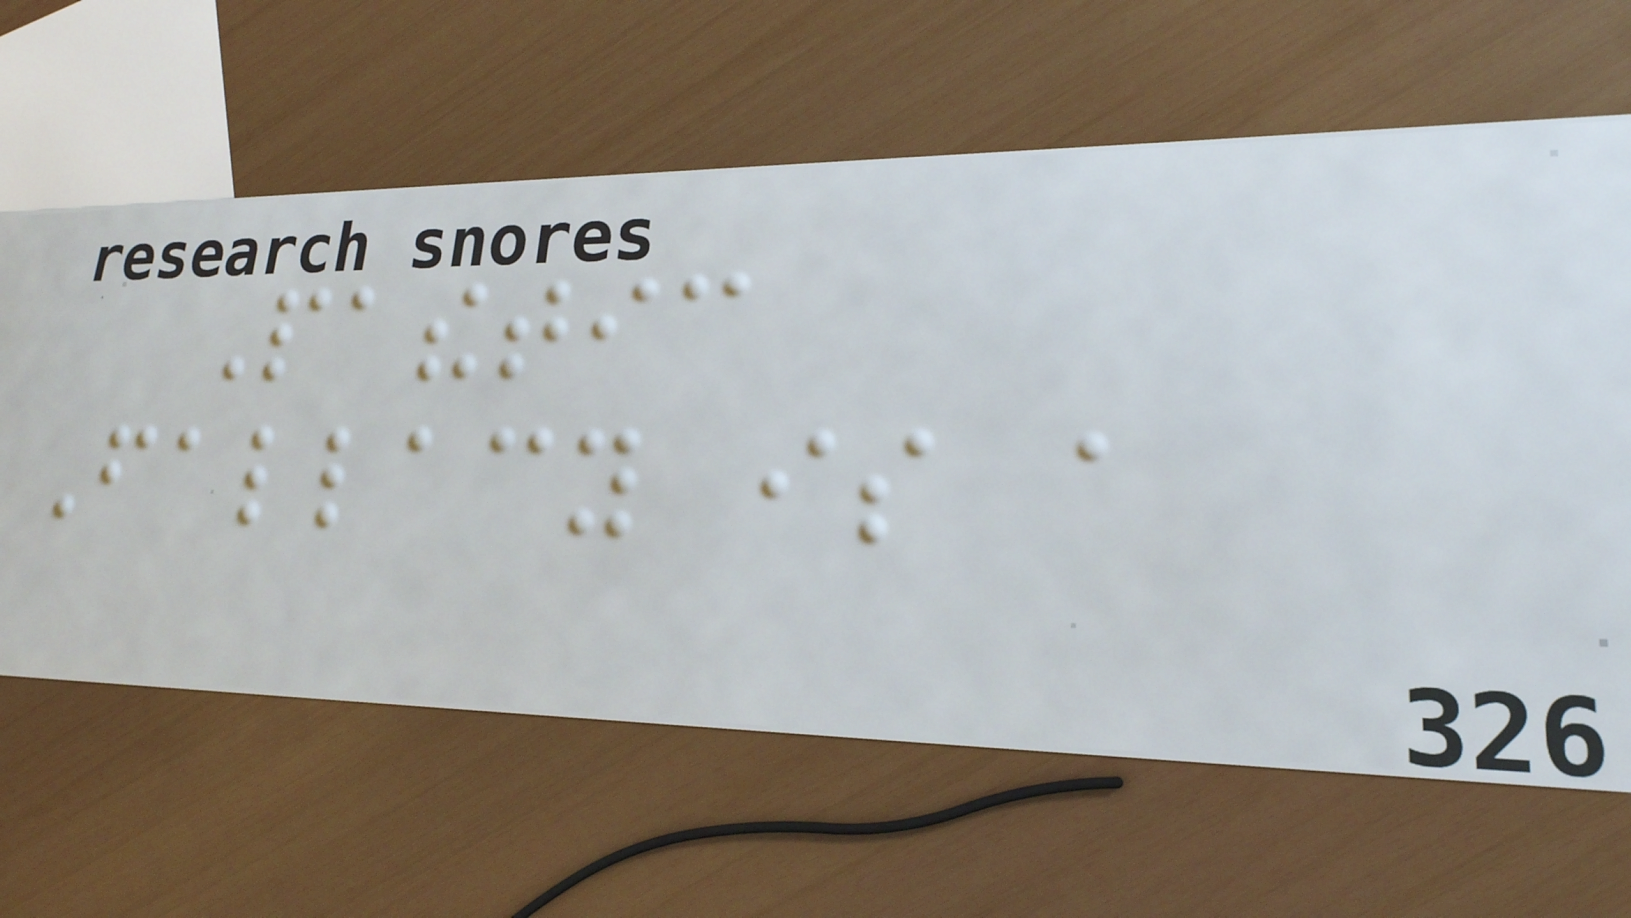Pathetic
Fallacy is a
